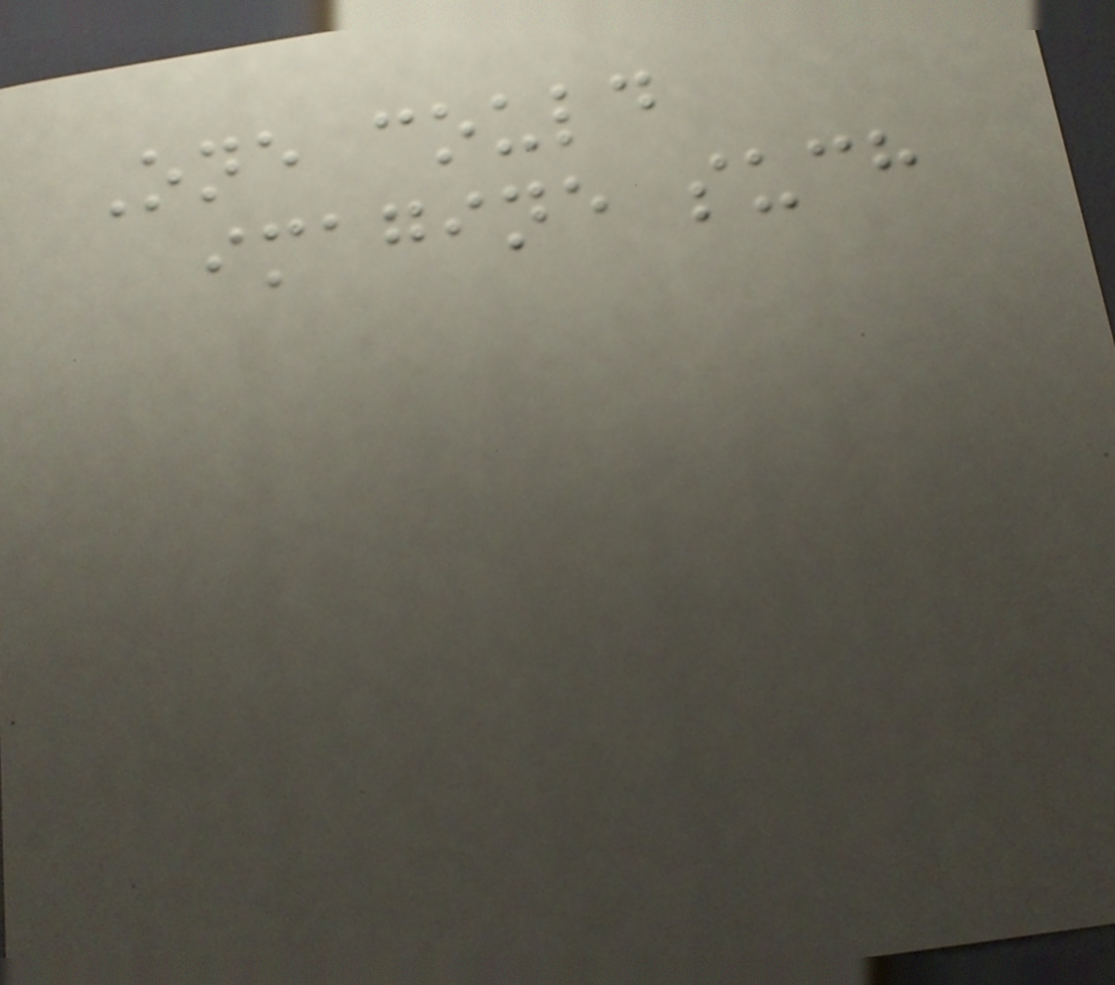One could
imagine such
